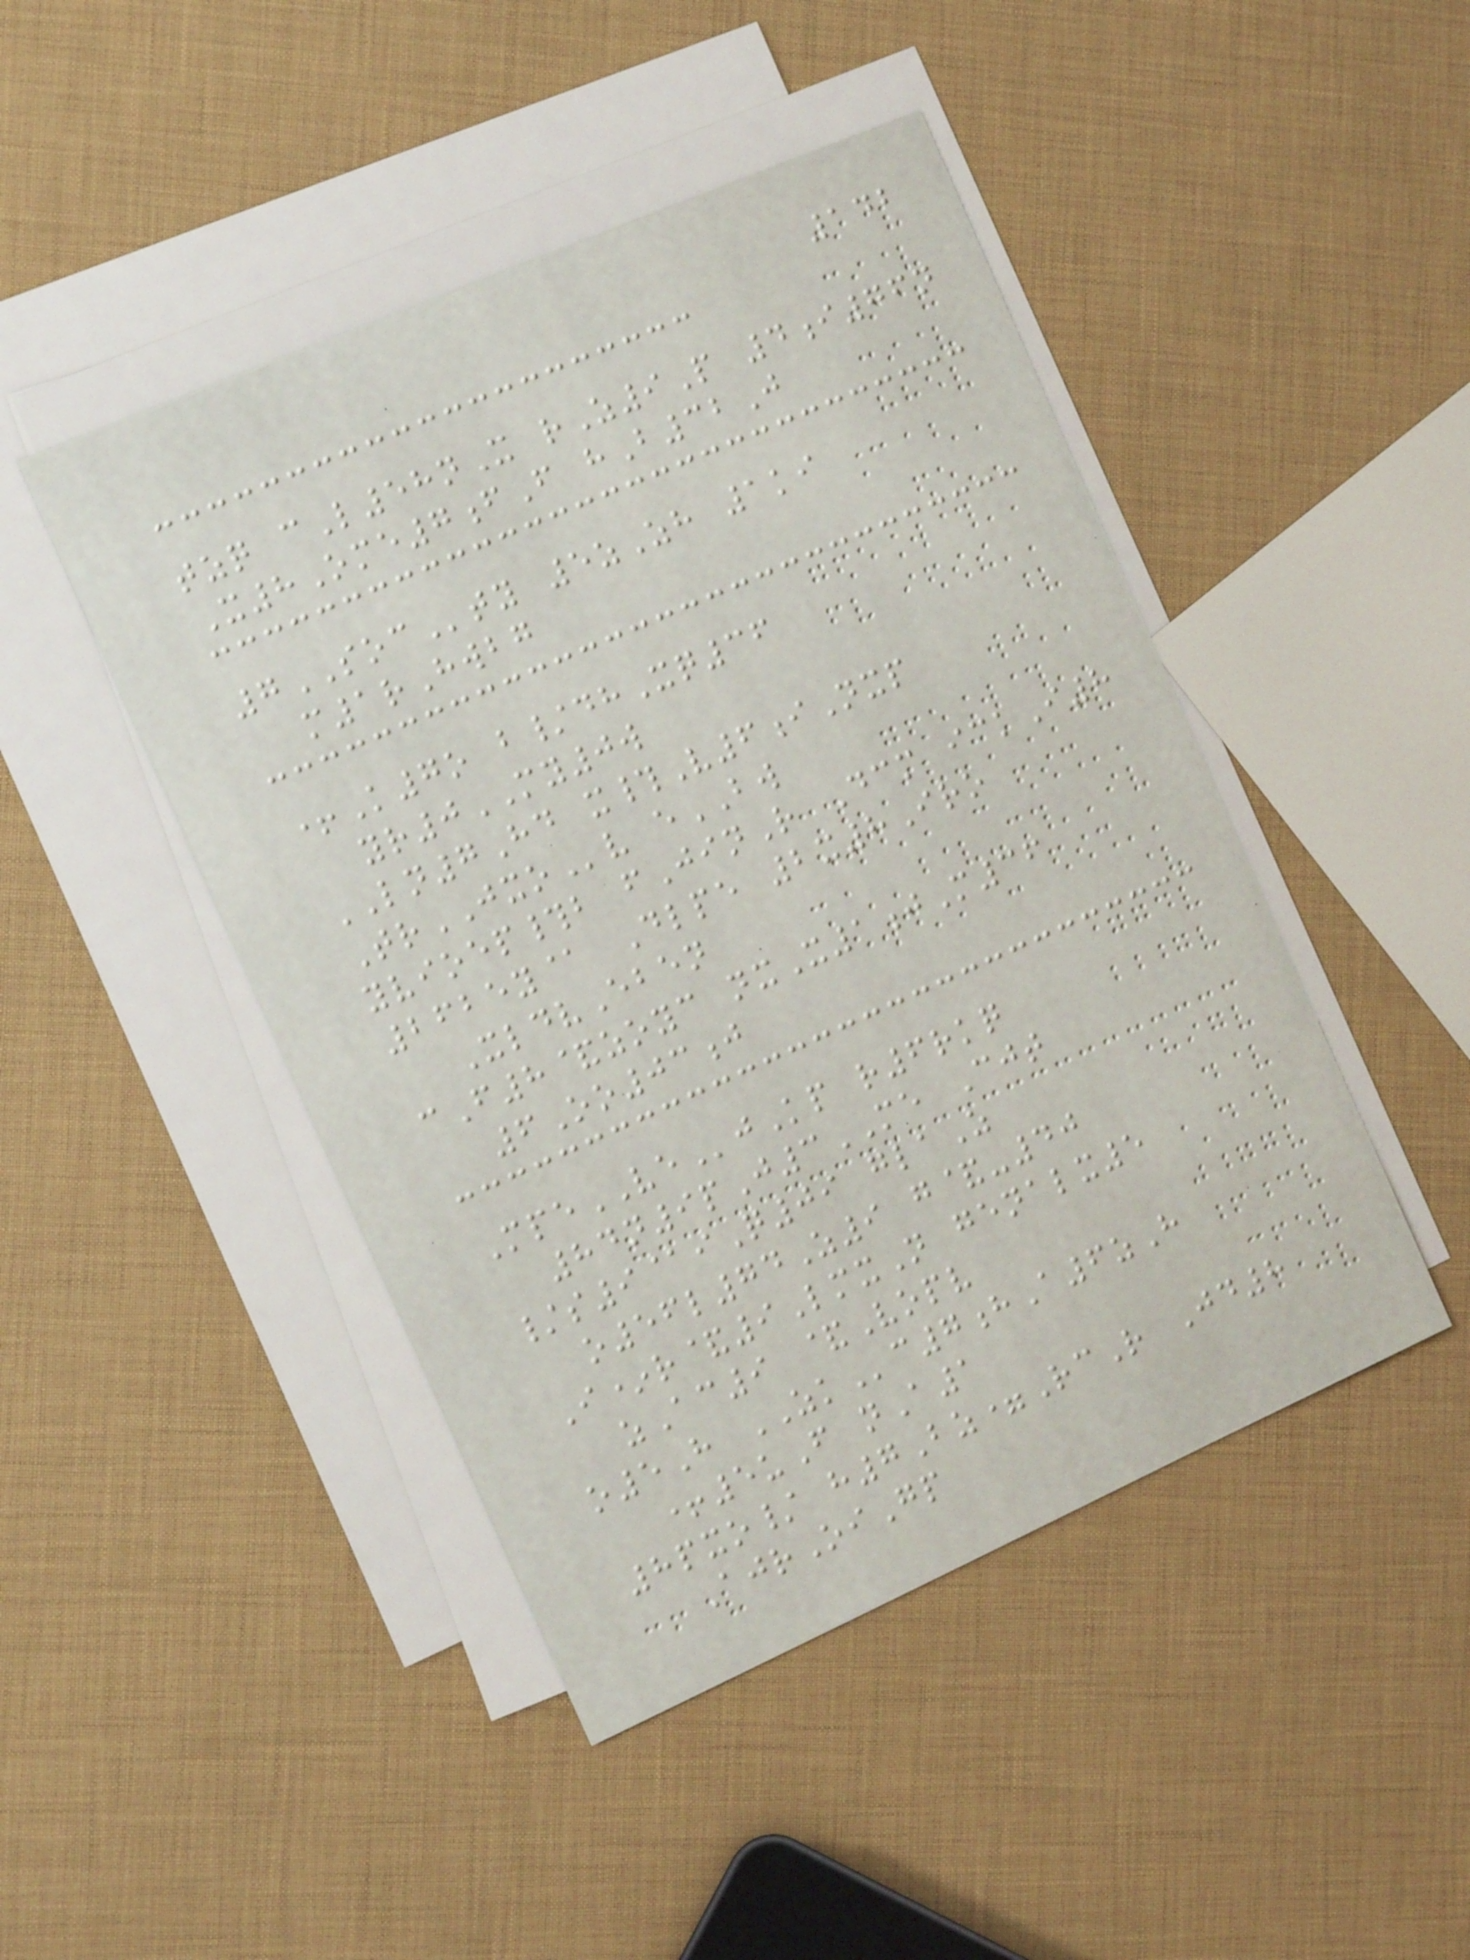142
tzq cL58nX rZ9P 4i76n
X8Ome7fF hB32J
7SOCty 5zZh 1ki
m1rHwbg
+K7o b/dhXq36
yr0MY0w
LN7Hd x#V6iNxp
TrJXOv eBW
yvioep#b fJinR Dcm ickI8
2625y@ Dlpe 2x8Iro
XldvEben
cF8&zoyc nxX1jM36
6Oo03j
MpeVEjKp r6rkq
84n9pJ3ME Cjt
/s9@iQ09 glaZ
o56l74Z9 g&-40
I*r&9LmxN genalx5
zAc9 &Vopv
o5H ZKc7hA6zH
+5uF nA1
8pxo/ h7Bz=RcR Jd8
AjrOiGp
